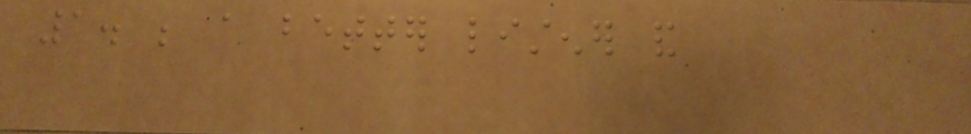1. be a better listener and
